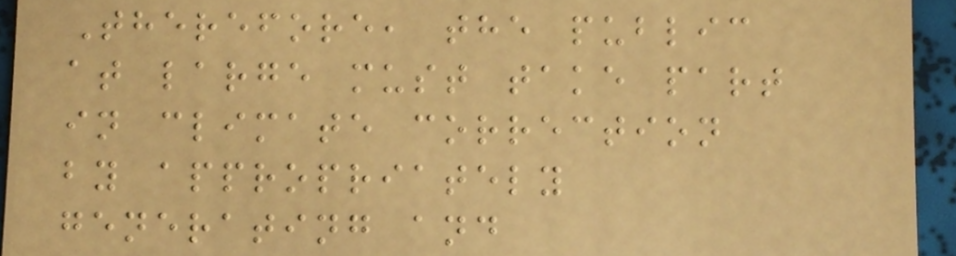Therefore, the public
at large must take part
in climate correction
by appropriately
generating and
